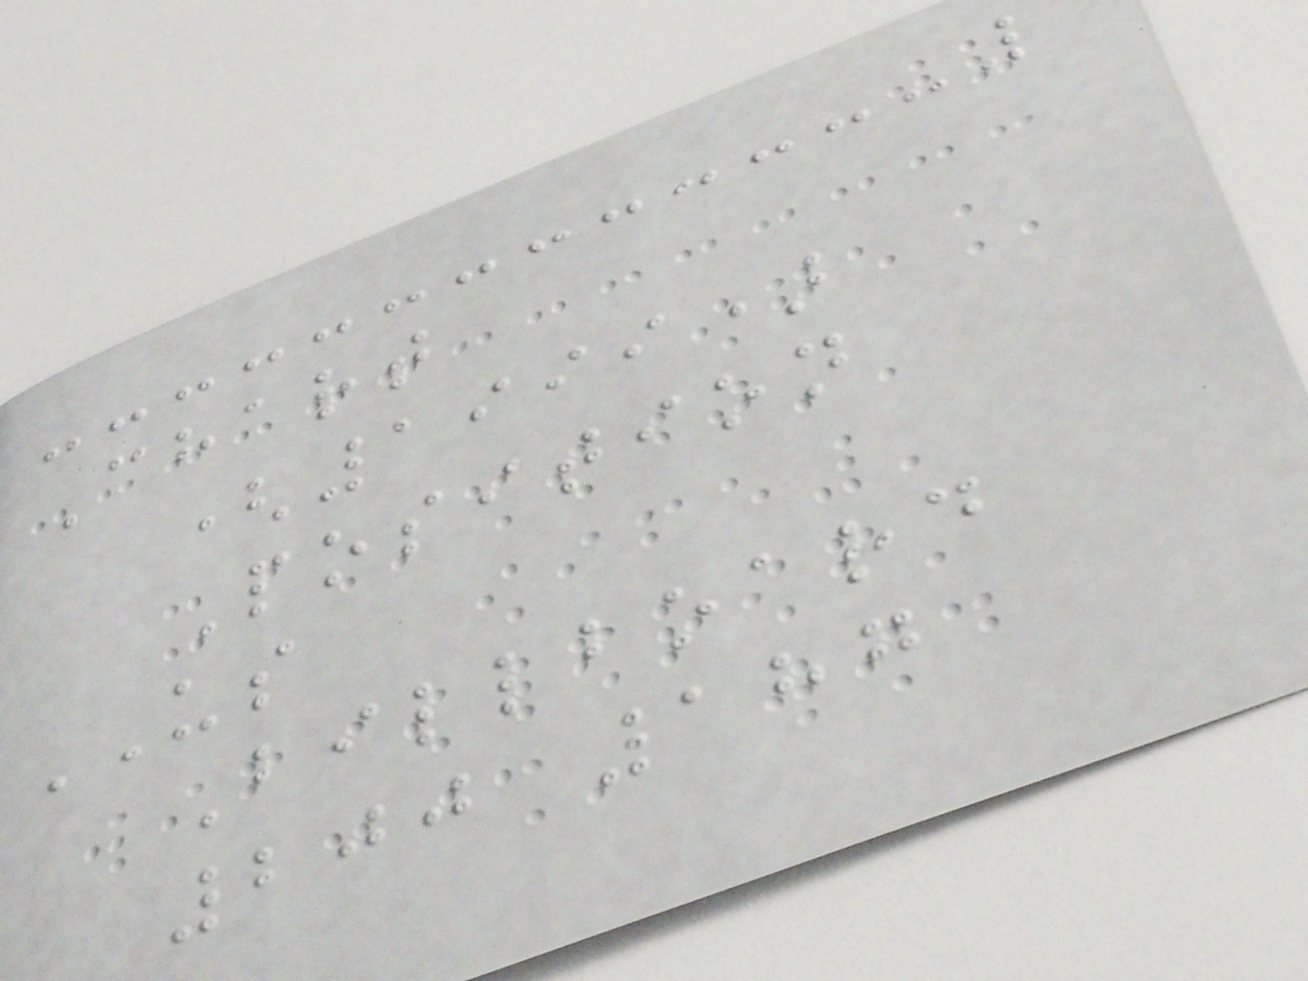Chart
(1999)
Position
US
Billboard
200 187
